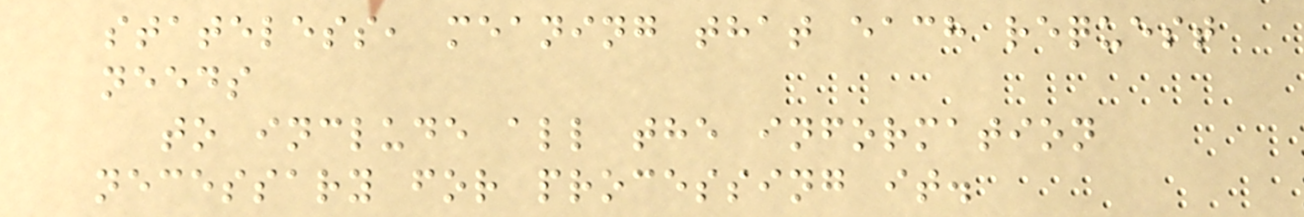stateless, meaning that each request
needs
to include all the information
necessary for processing it.
